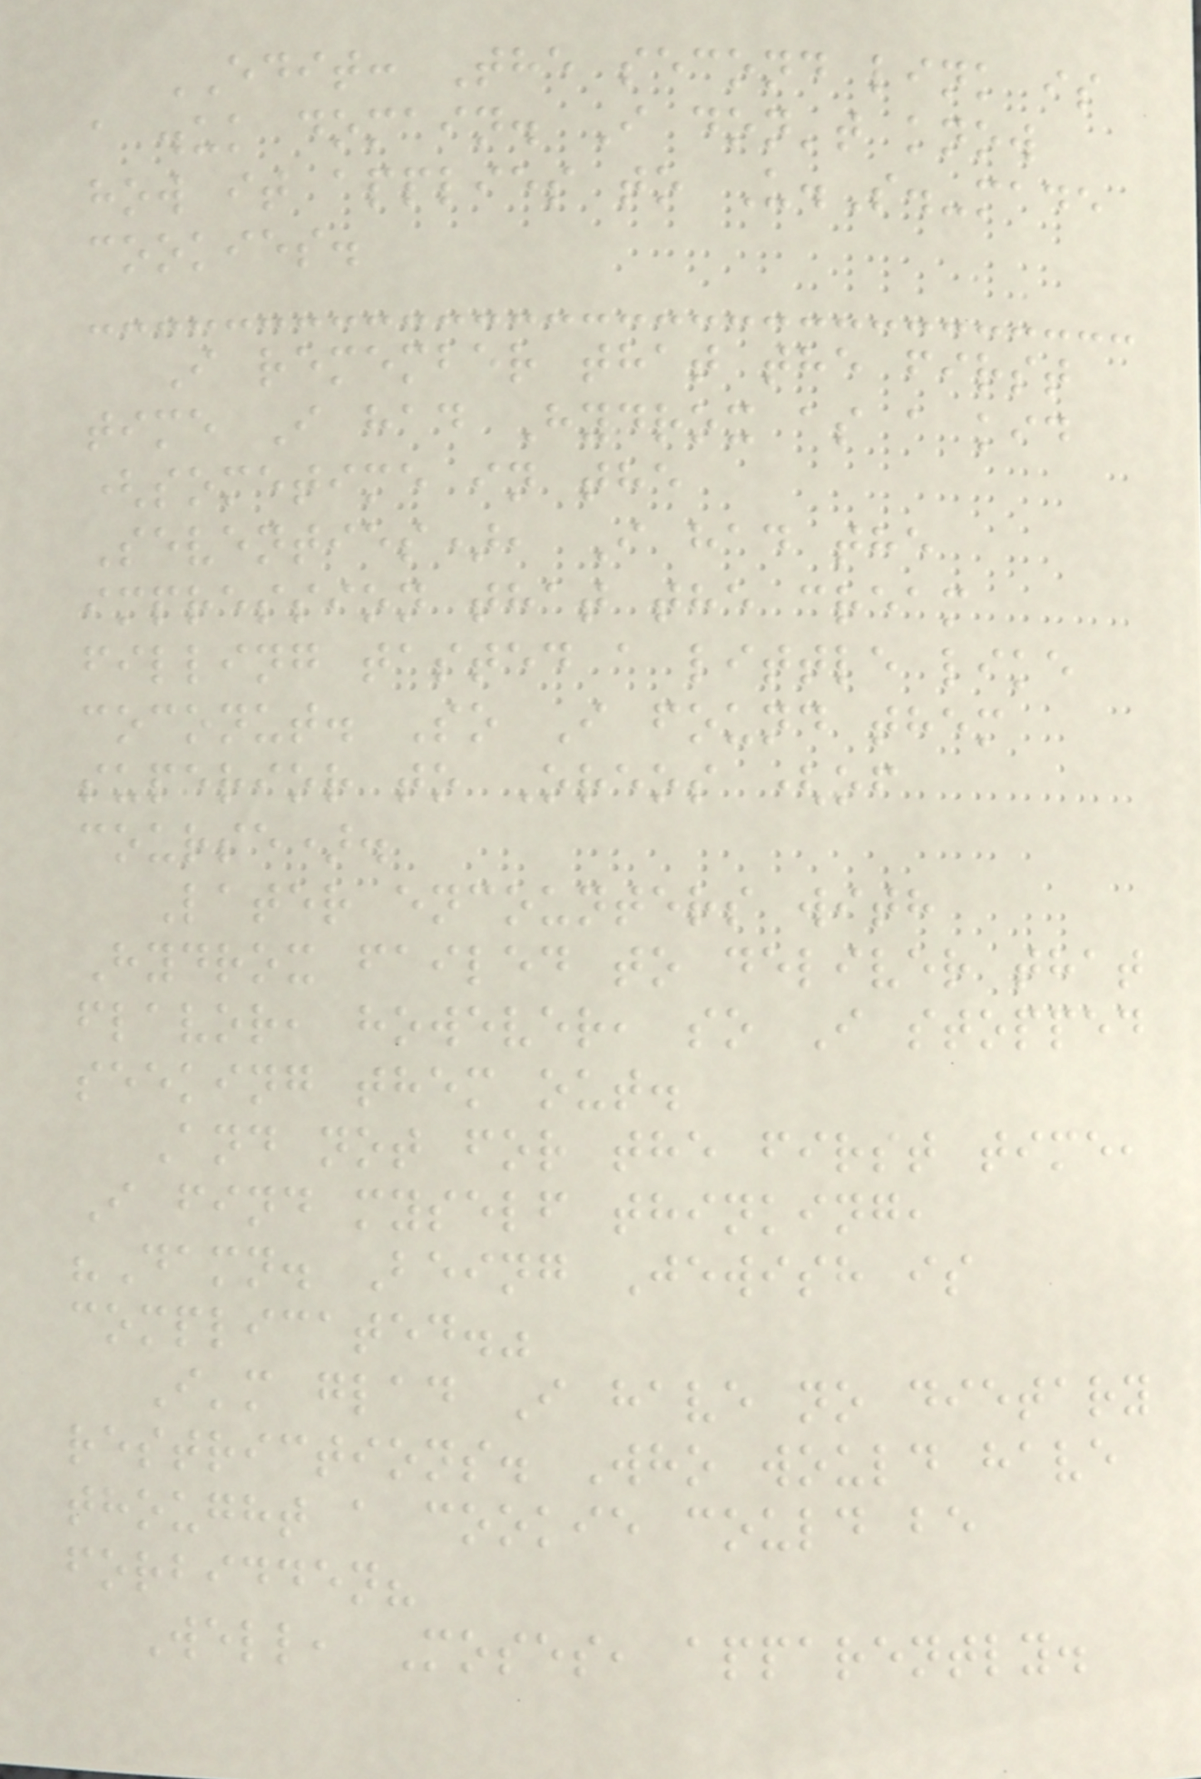EDIT: The second link is
a .uk domain. I don't know
how it applies to U.S.-made
cookies.
I remember that the first
time I had Hydrox as a kid
(sometime in the
Seventies), I had the
impression that the cream
filling tasted a little like
coconut. So I found them
superior to Oreos (of
course).
Later encounters with
Hydrox failed to deliver that
flavor, however, so I stopped
seeking them out.
And not for the first time,
I find myself thinking,
"Damn. Being Jewish is
complicated."
I'm glad I have no dietary
restrictions. Who would have
thought a cookie could be
forbidden?
Well, Moses, apparently.
